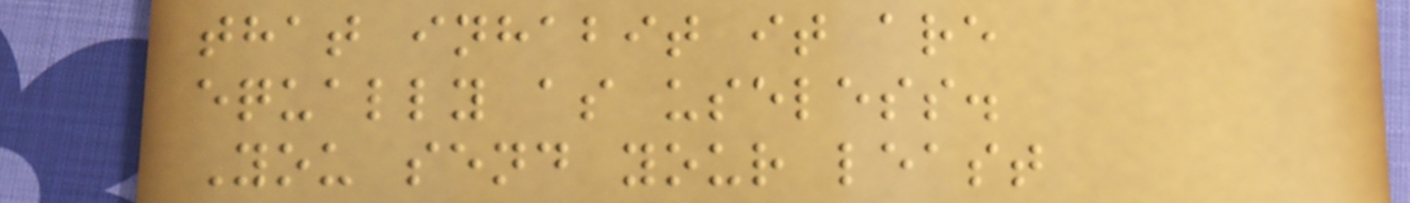that inhabit it are
equally as useless.
You send your least
